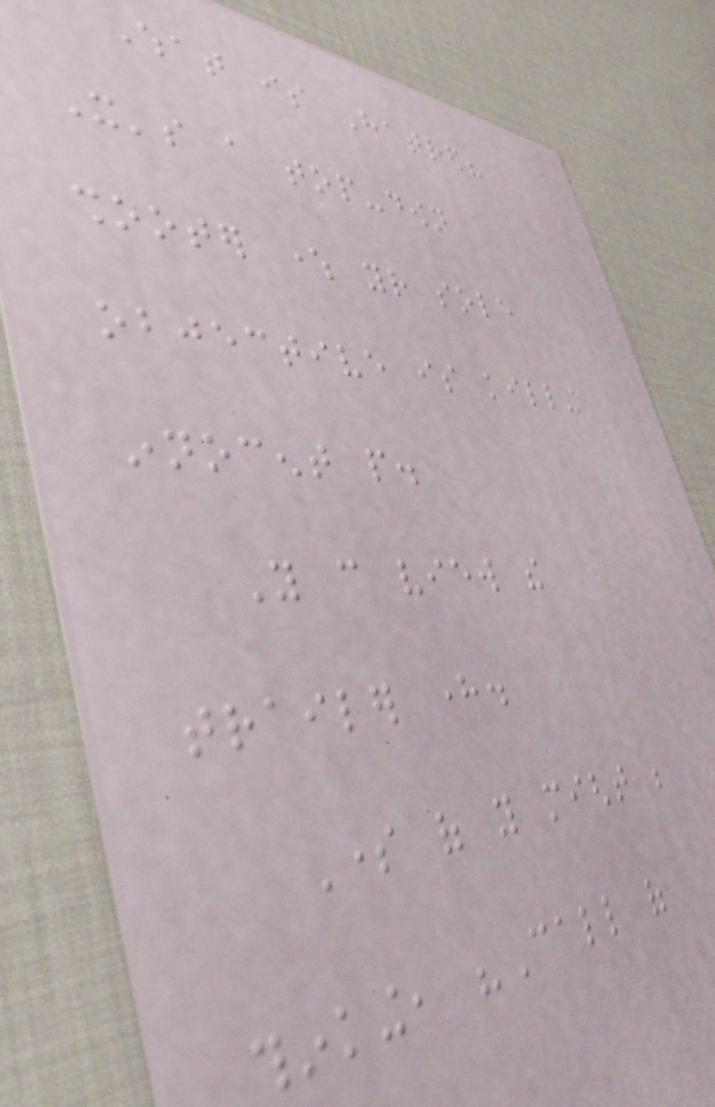What is Hatred?
It's a top-down
shooter where your sole
objective is killing
innocent people.
You can view the
trailer here.
Some of you might be
thinking, "Call of
